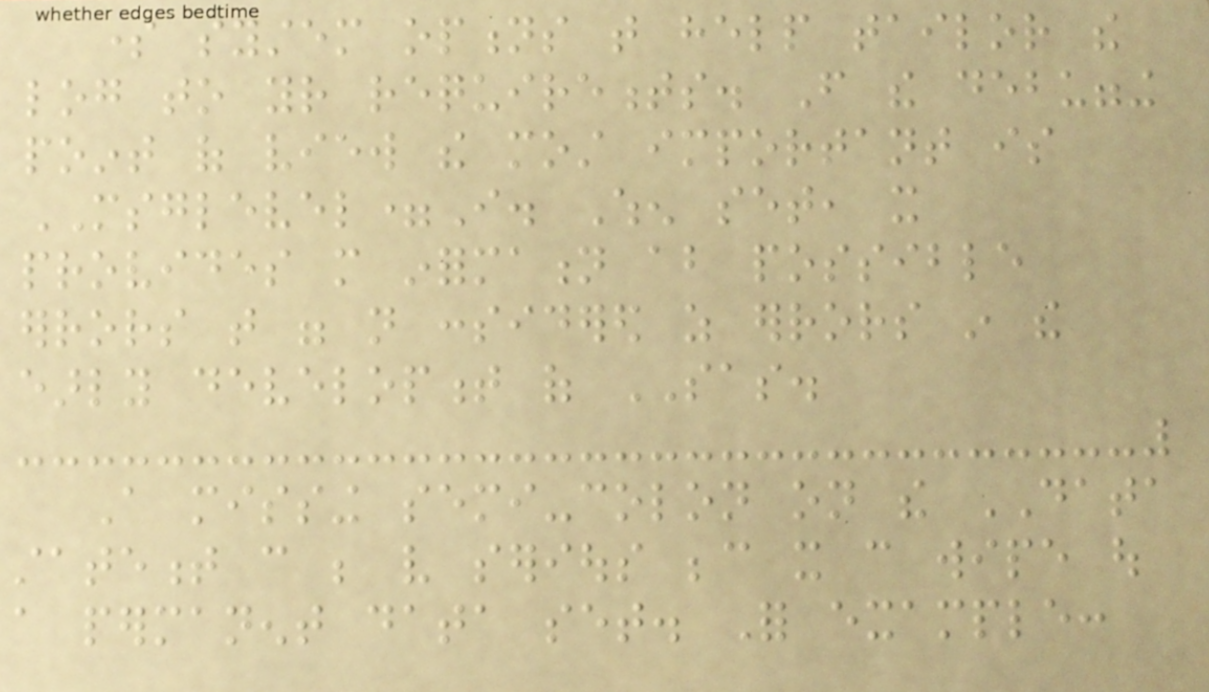some system options that help tailor the
log to your requirements. From the debugging
point of view the most important is
MSGLEVEL=I. When set, it
provides more information about possible
errors that were not considered as errors in the
early development of SAS.
A missing semi-colon on the DATA
statement can be very serious because it can wipe out
a permanent data set. For example:
